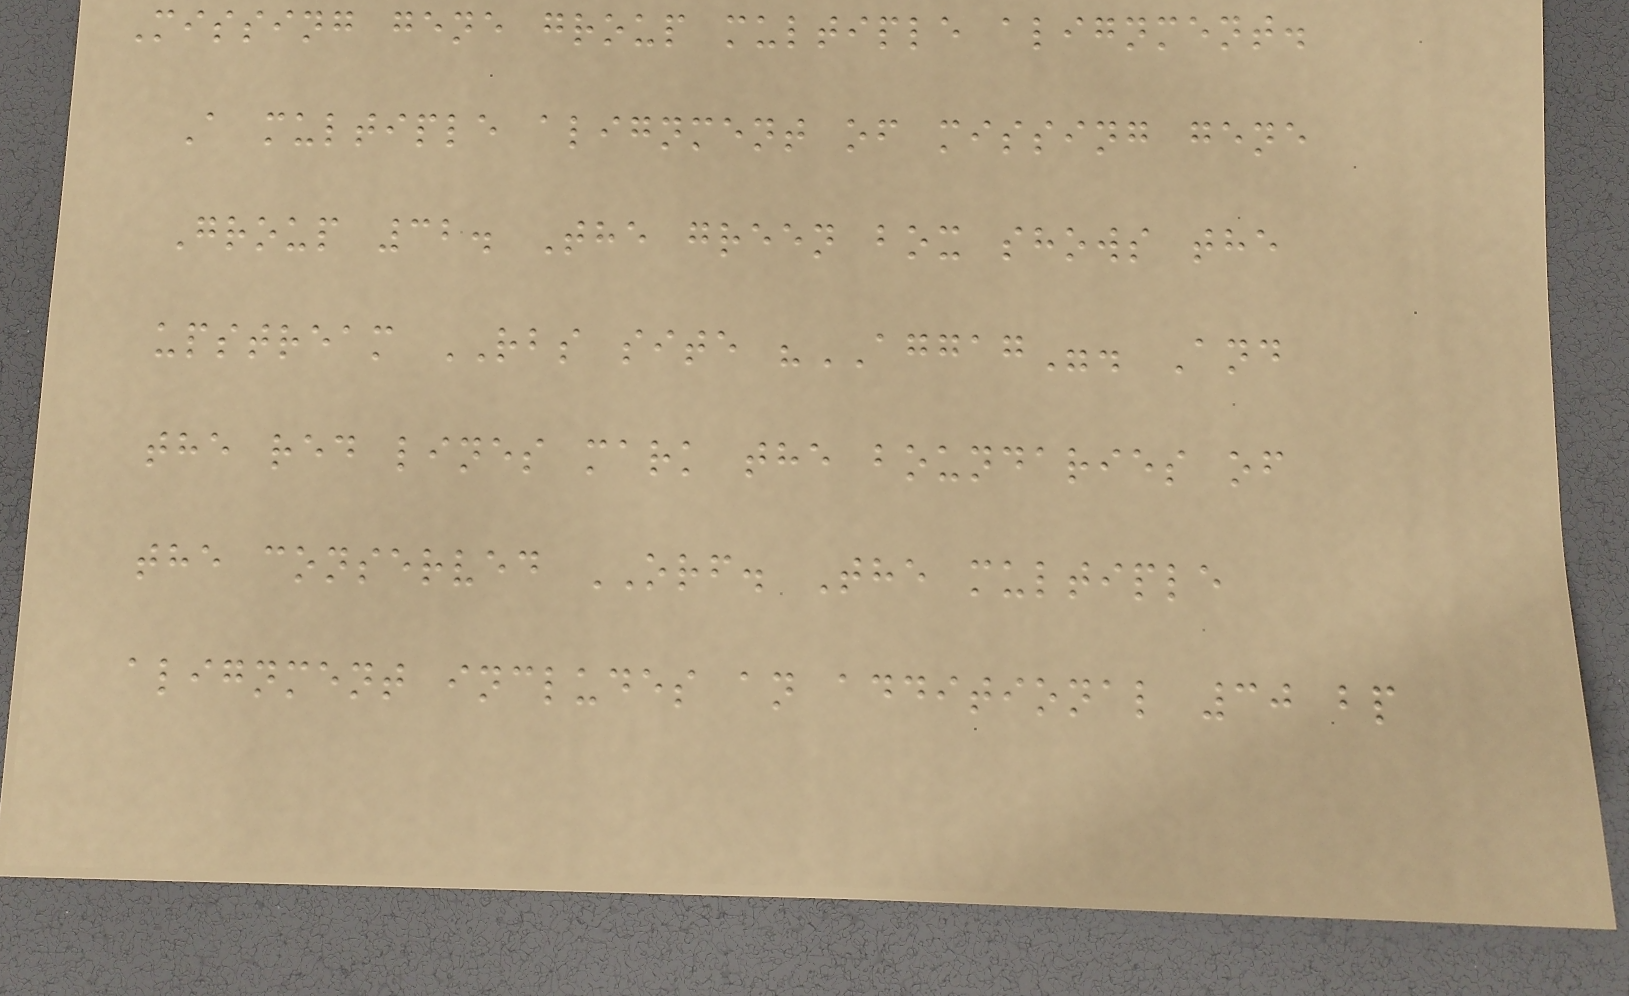Missing gene group multiple alignment.
A multiple alignment of missing gene
Group 32. The green box shows the
upstream RBS site "AGGAG". And
the red lines mark the boundaries of
the conserved ORF. The multiple
alignment includes an additional 30 bp
